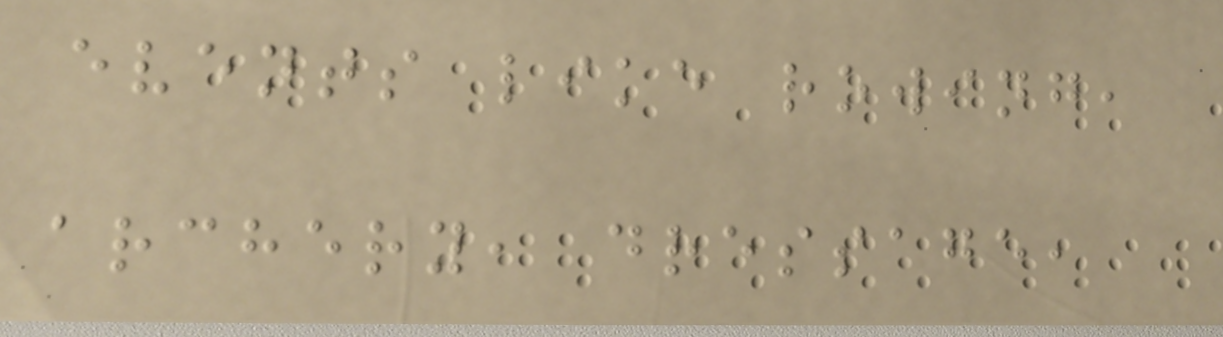events like rowing,
archery, dressage,
